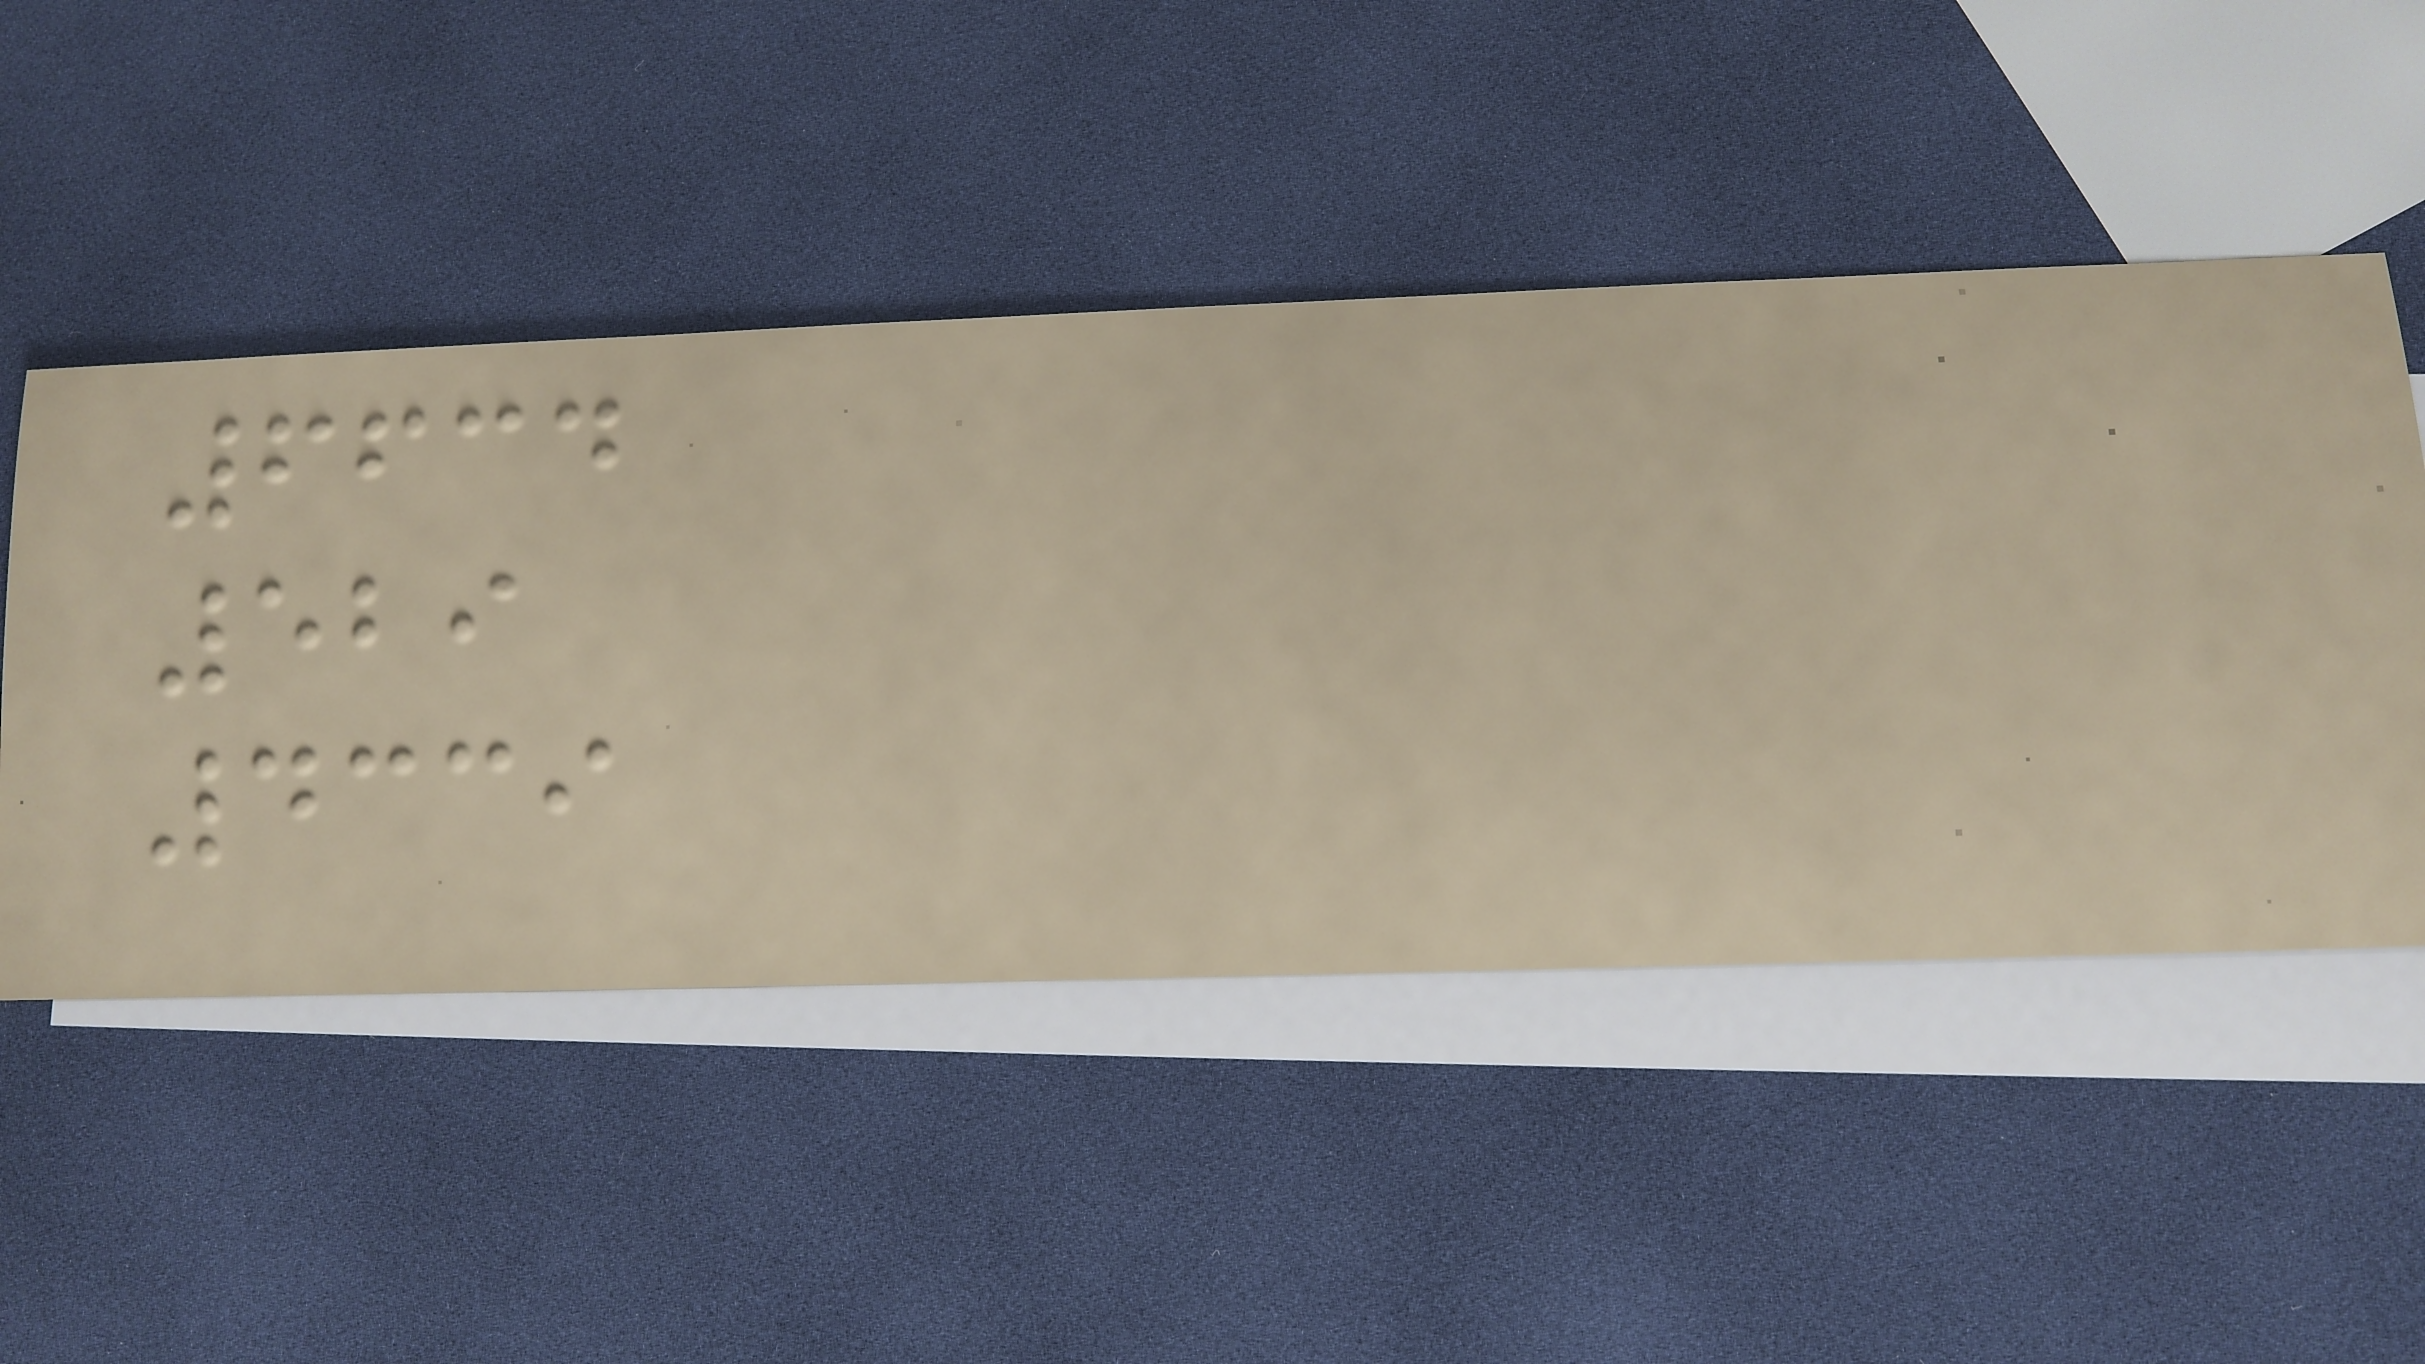6634
529
4339
